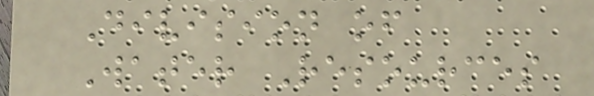Division of
Water Resources
